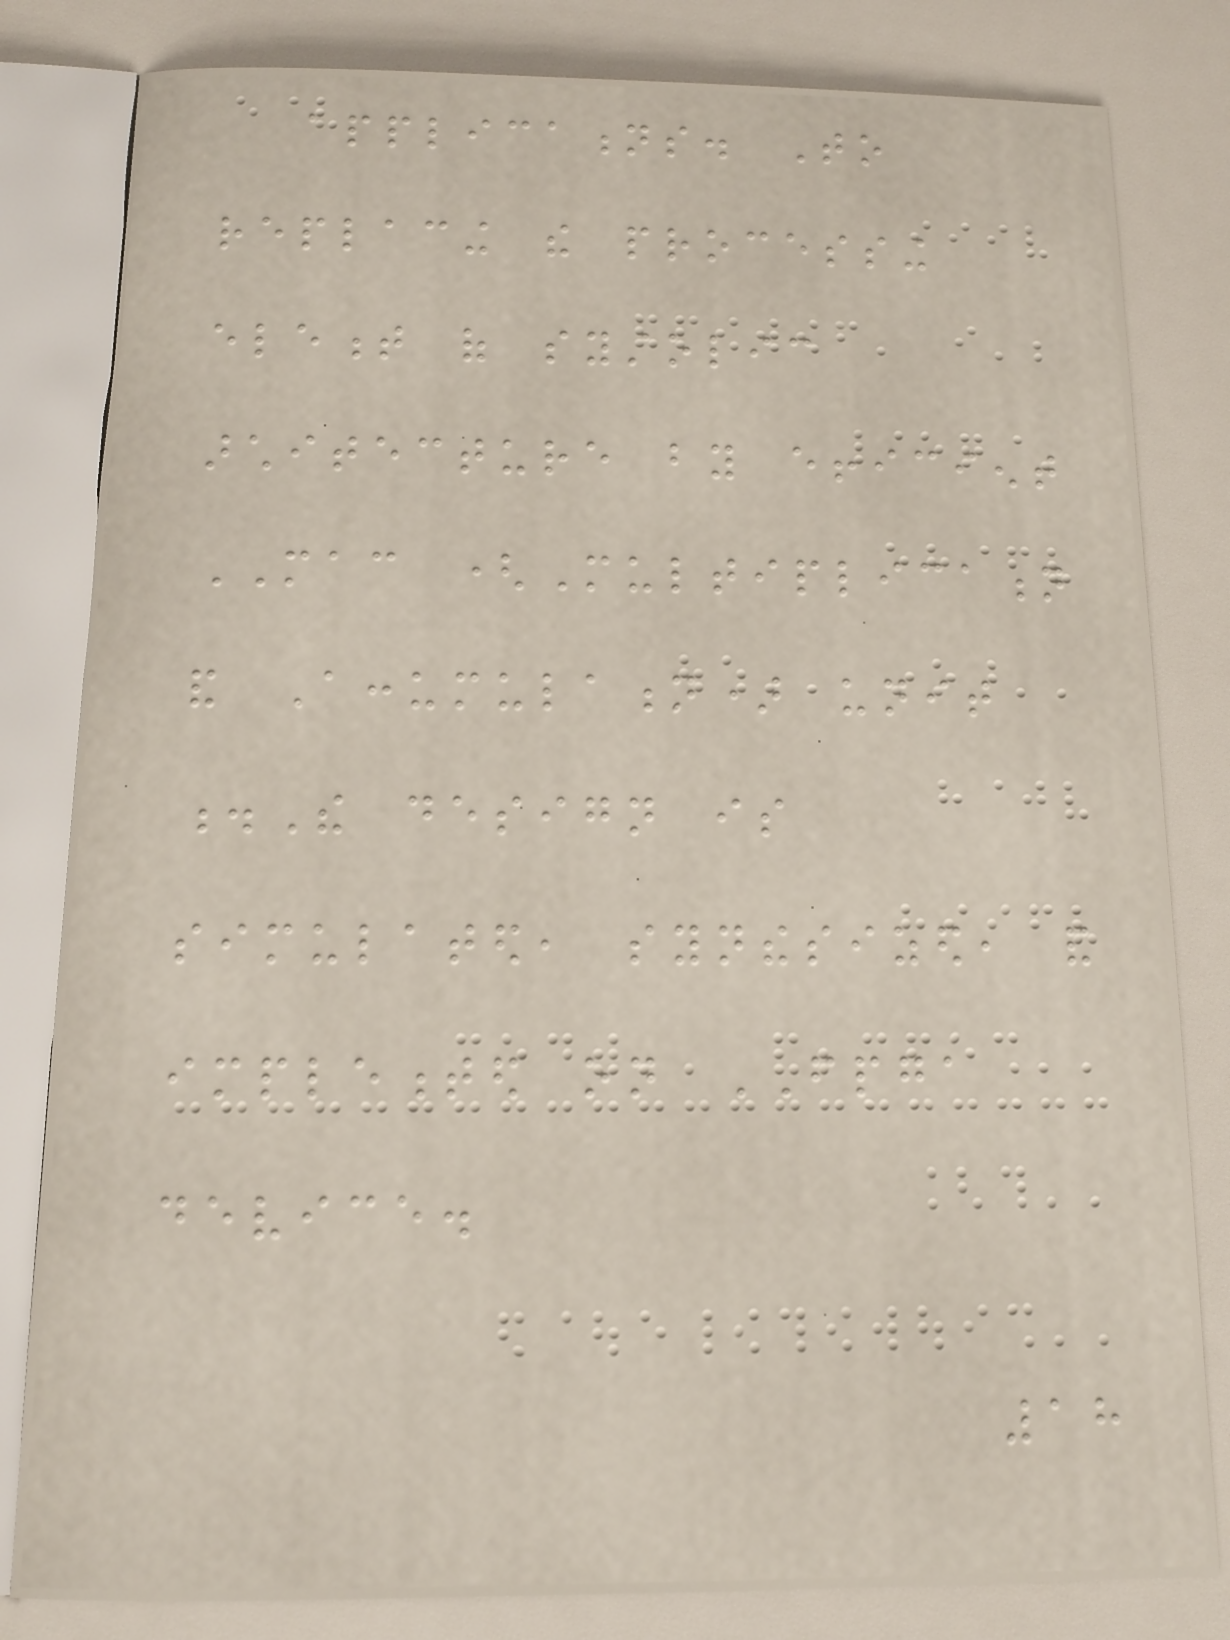applications. To
replacing the processing
element of systolic
architecture by efficient
MAC (Multiplication
and Accumulation) unit
.The design is
simulated, synthesized, and
implemented on FPGA
device.
18
